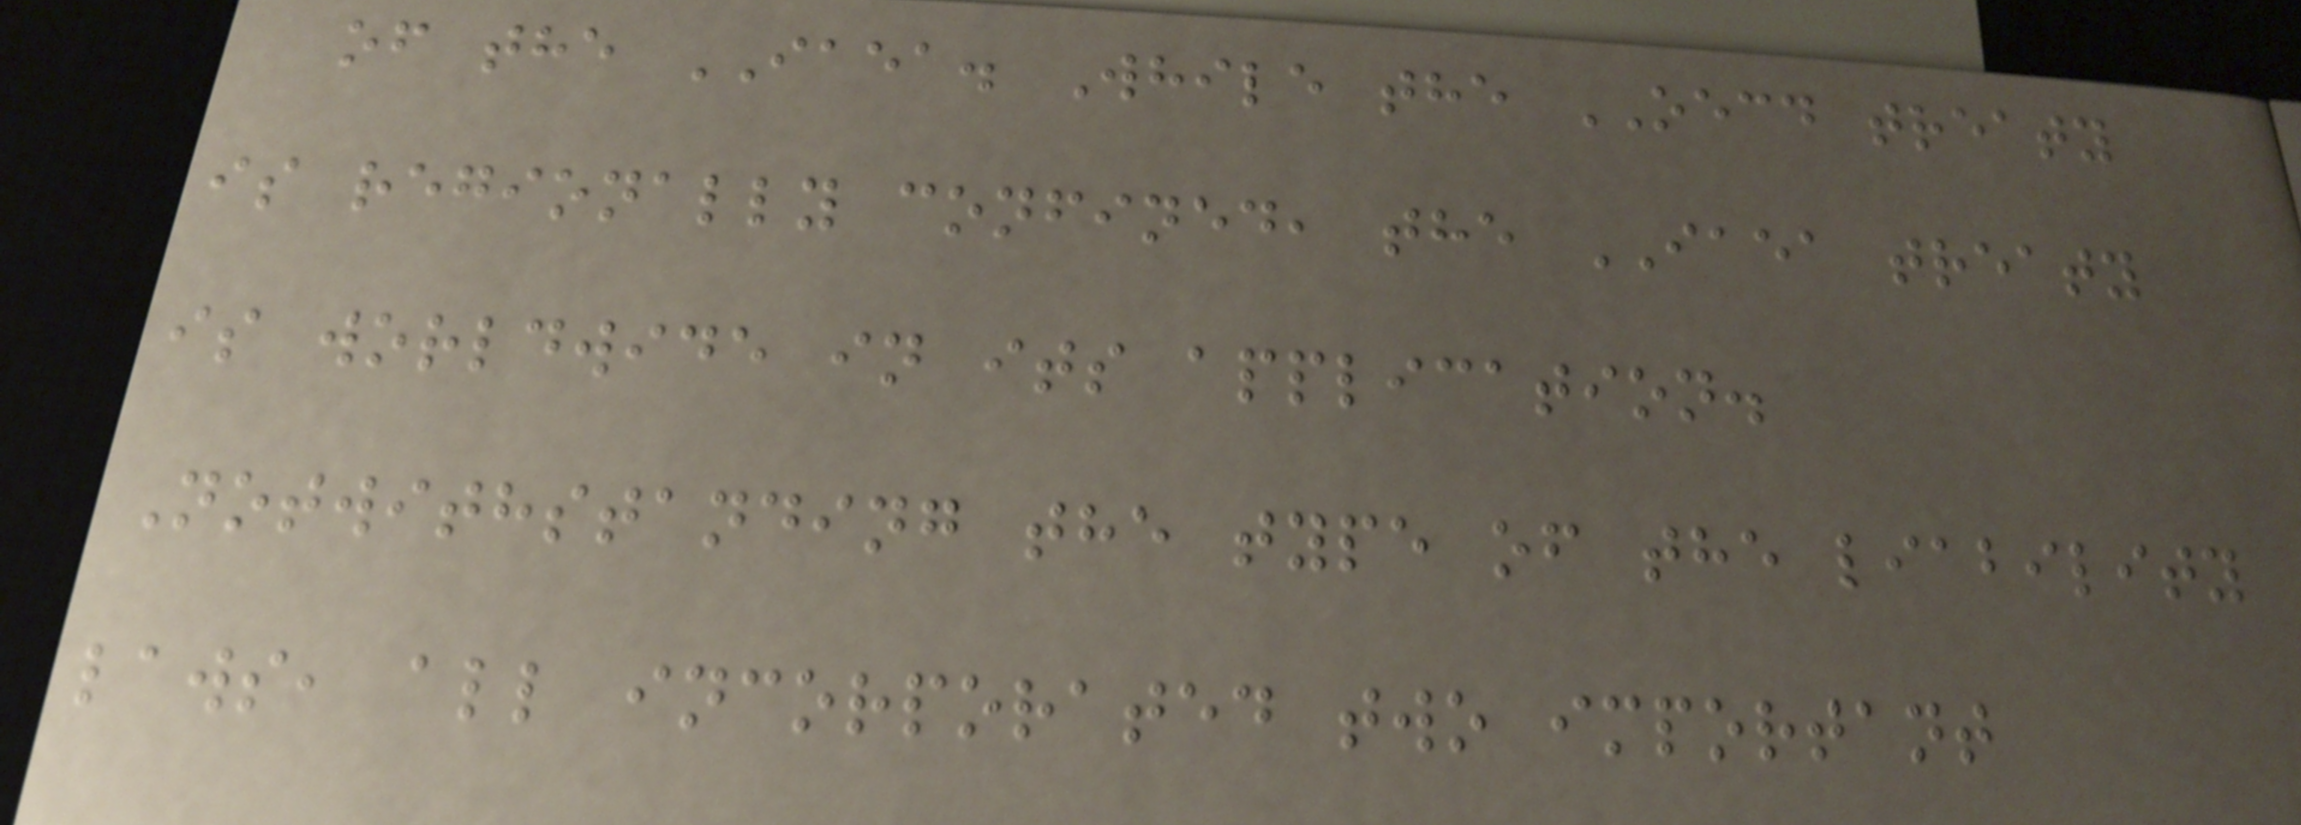of the IAEA. While the OECD treaty
is regionally confined, the IAEA treaty
is worldwide in its application.
Notwithstanding the type of the liability
laws, all incorporated two important
